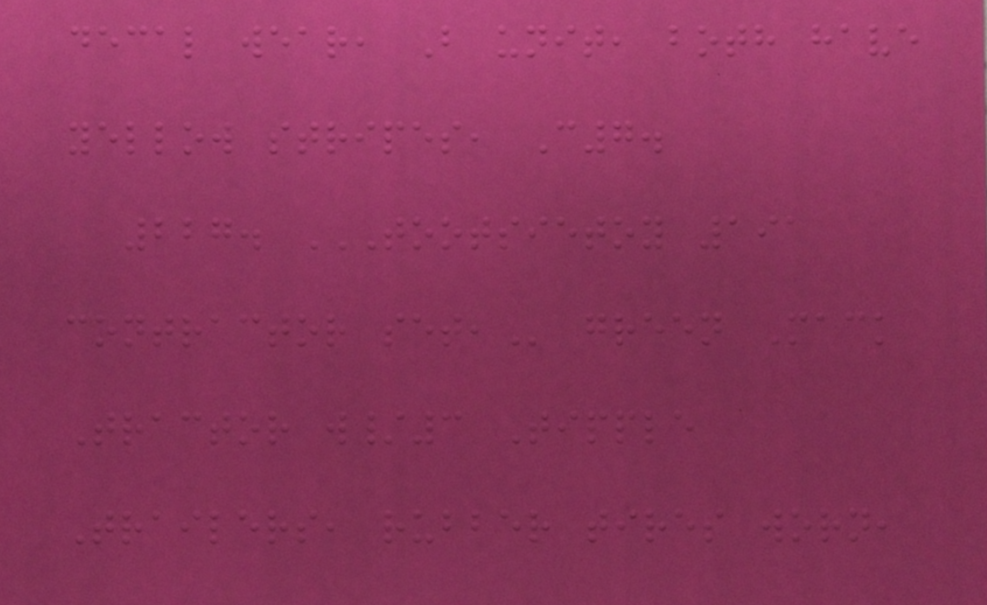decal wear, B unit, both have
yellow stripes, C7.
227. TOOTSIETOY 191
CONTRACTOR SET, green Mack
Tractor w/3 Tipple
Trailers, rubber tires worn,
